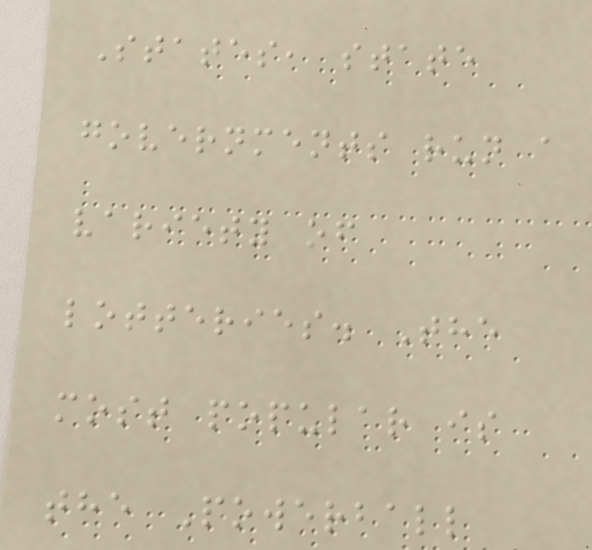States, state
governments run a
variety of
lotteries. The
most popular is
the Powerball
